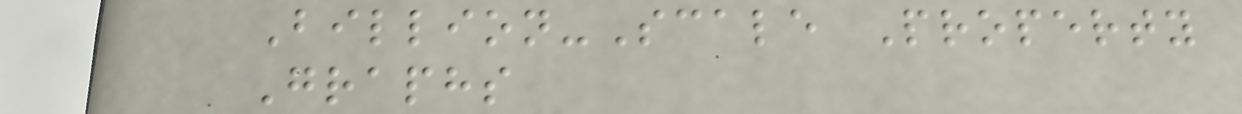Billion-Scale Property
Graphs
